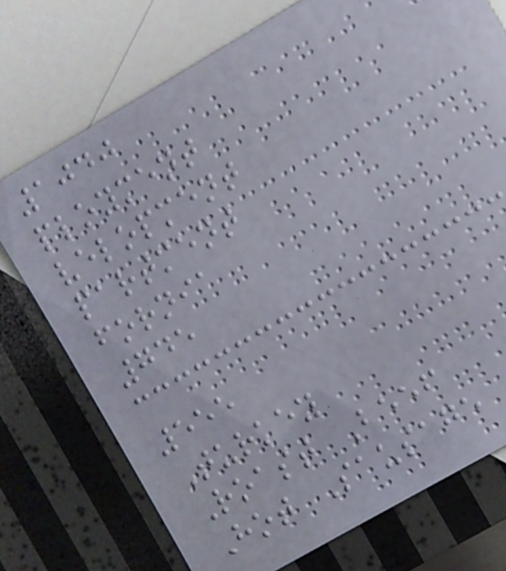1040
ployment
velopment
partment
fornia
745
555
Turkey
Roast Beef
Hot Sausage
